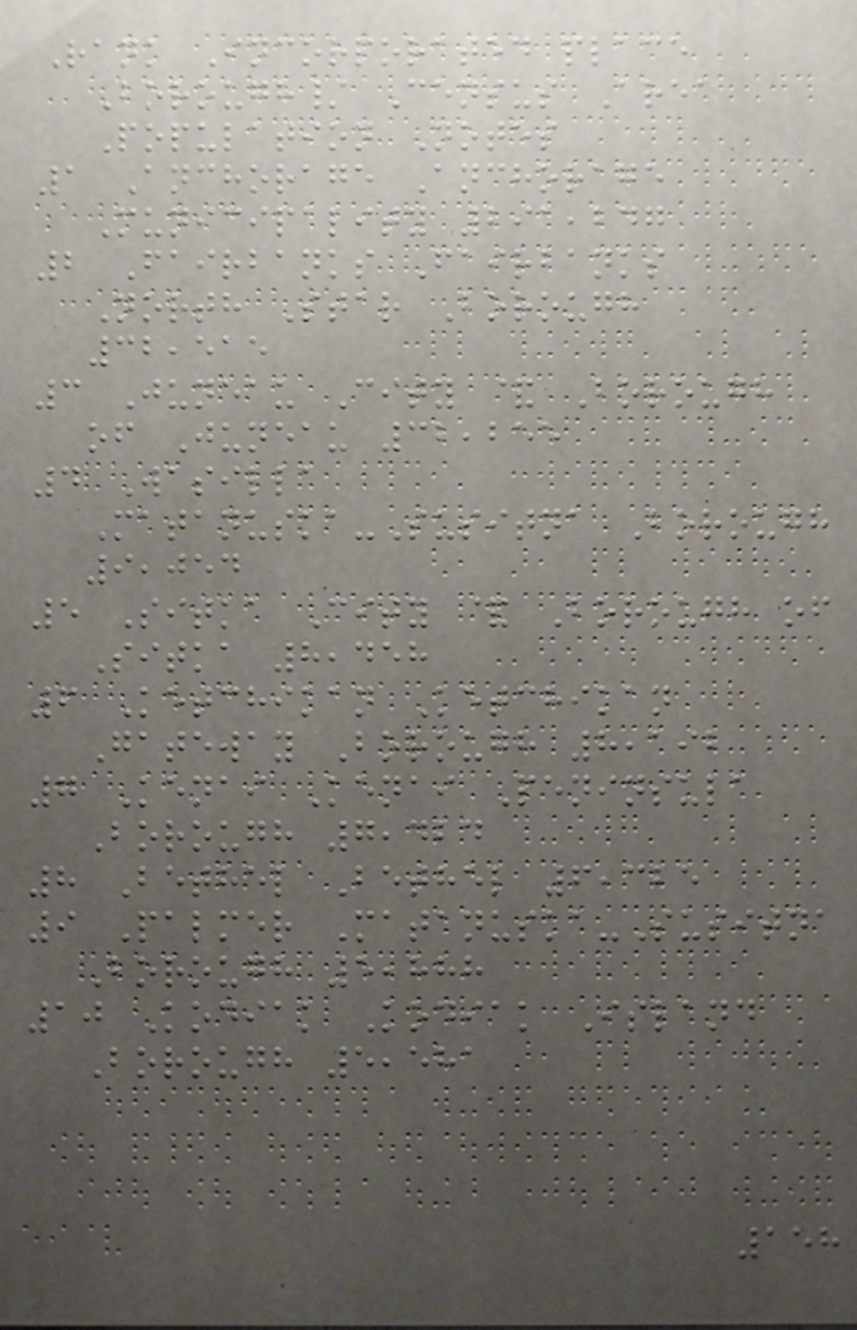Rank Incorporated place
Borough/ Census Area
Population Notes
1 Anchorage Anchorage
Municipality 291,247
2 Fairbanks Fairbanks
North Star Borough
32,515
3 Juneau City & Borough
of Juneau 32,255
4 Wasilla
Matanuska-Susitna Borough
9,054
5 Sitka City & Borough of
Sitka 8,458
6 Ketchikan Ketchikan
Gateway Borough 8,192
7 Kenai Kenai Peninsula
Borough 7,424
8 Bethel Bethel 6,325
9 Palmer Matanuska-Susitna
Borough 5,888
10 Kodiak Kodiak Island
Borough 5,581
158
